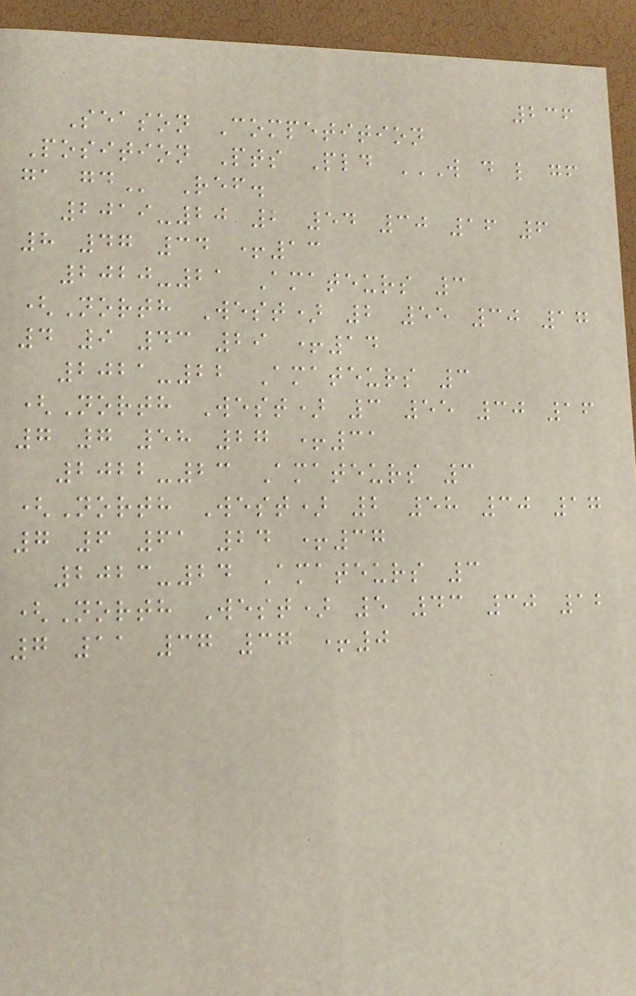236
Season Competition
Position Pts Pld W D L GF
GA GD Ref.
2019-20 2 54 30 16 6
8 47 34 +13
2020-21 Amateurs 3
(North West) 2 55 30 17
4 9 43 29 +14
2021-22 Amateurs 3
(North West) 3 55 30 16
7 7 58 27 +31
2022-23 Amateurs 3
(North West) 2 58 30 17
7 6 61 24 +37
2023-24 Amateurs 3
(North West) 5 43 30 12
7 11 37 37 +0
